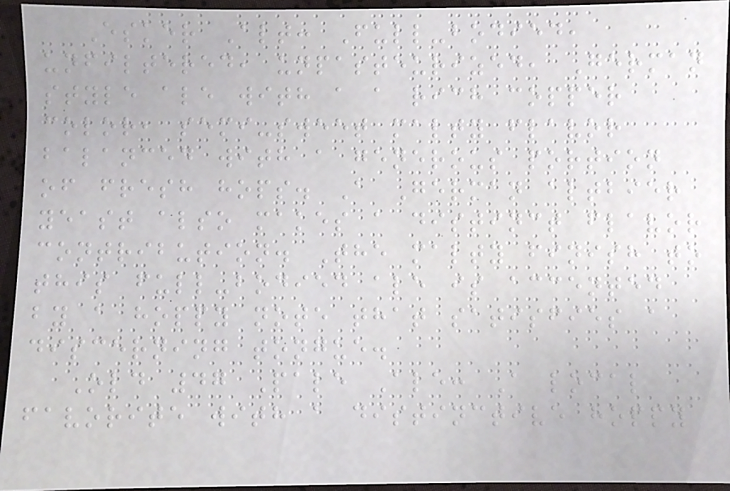Esker Alt: Full-bodied,
unfiltered, unpasteurized, German
style ale with a a rich copper
color, semi-sweet malty flavor
balanced with a generous portion
of fresh hops. A German altbier
yeast also makes a distinct flavor
contribution. The malty finish to
this full-bodied ale is accented
by a hoppy note that satisfies a
discerning tongue.
Old 47 Pale Ale: A local
favorite with a distinctive hoppy
